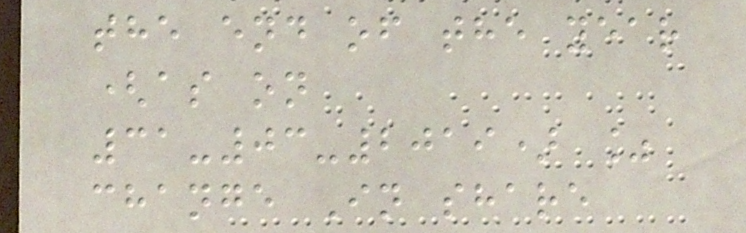the end of the year
(as on
31-03-2019) %
change In share
